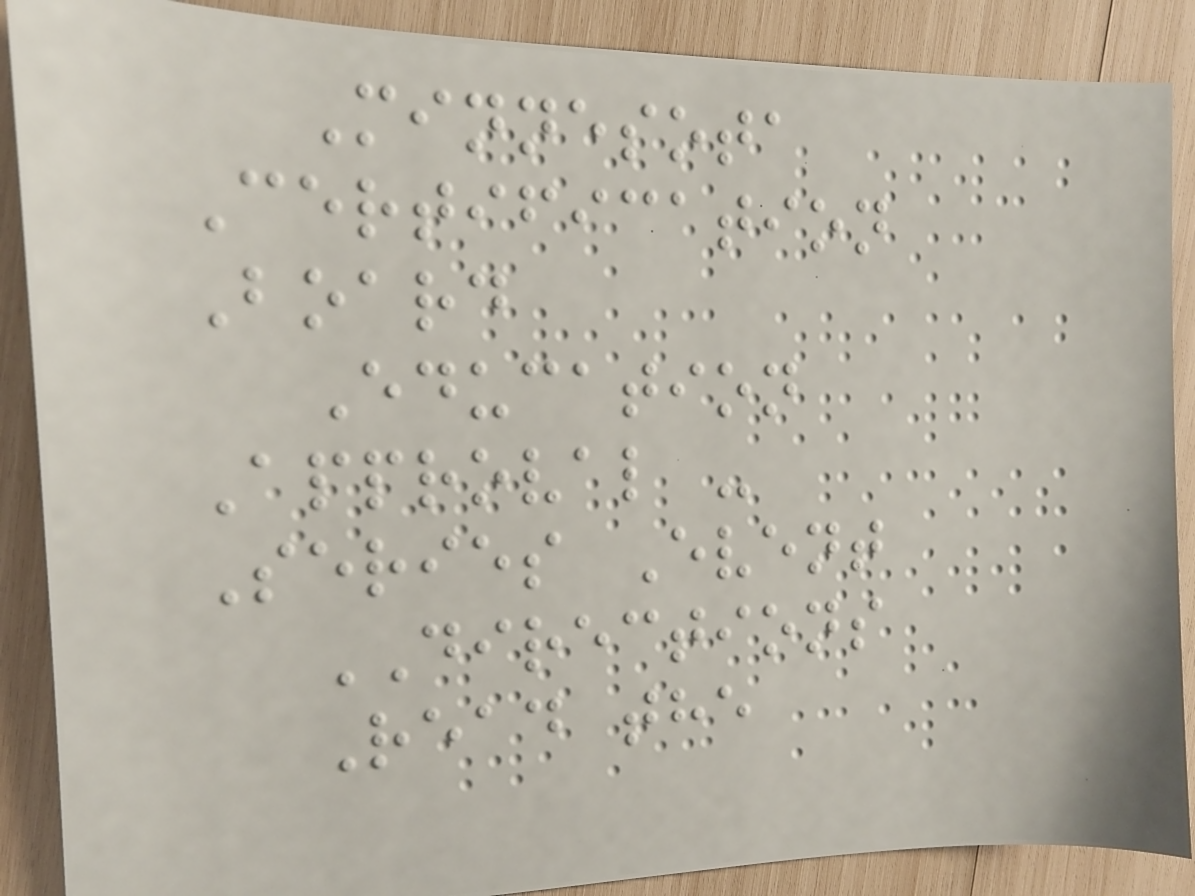Minnesota
Certification
Board
Education
Approval -
Series Event
DIRECTIONS
Read the
